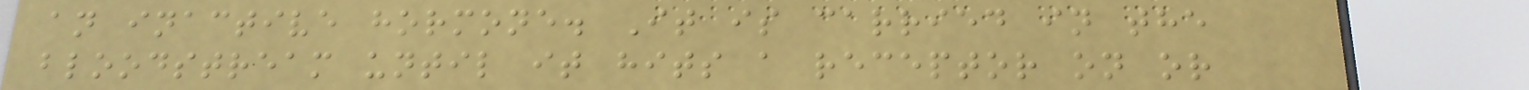an inactive hormone. It is carried in the
bloodstream until it hits a receptor on or
